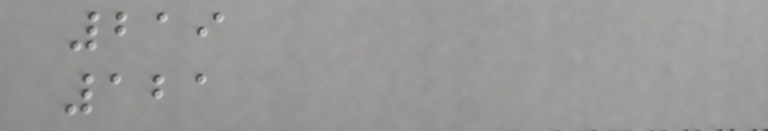219
121
